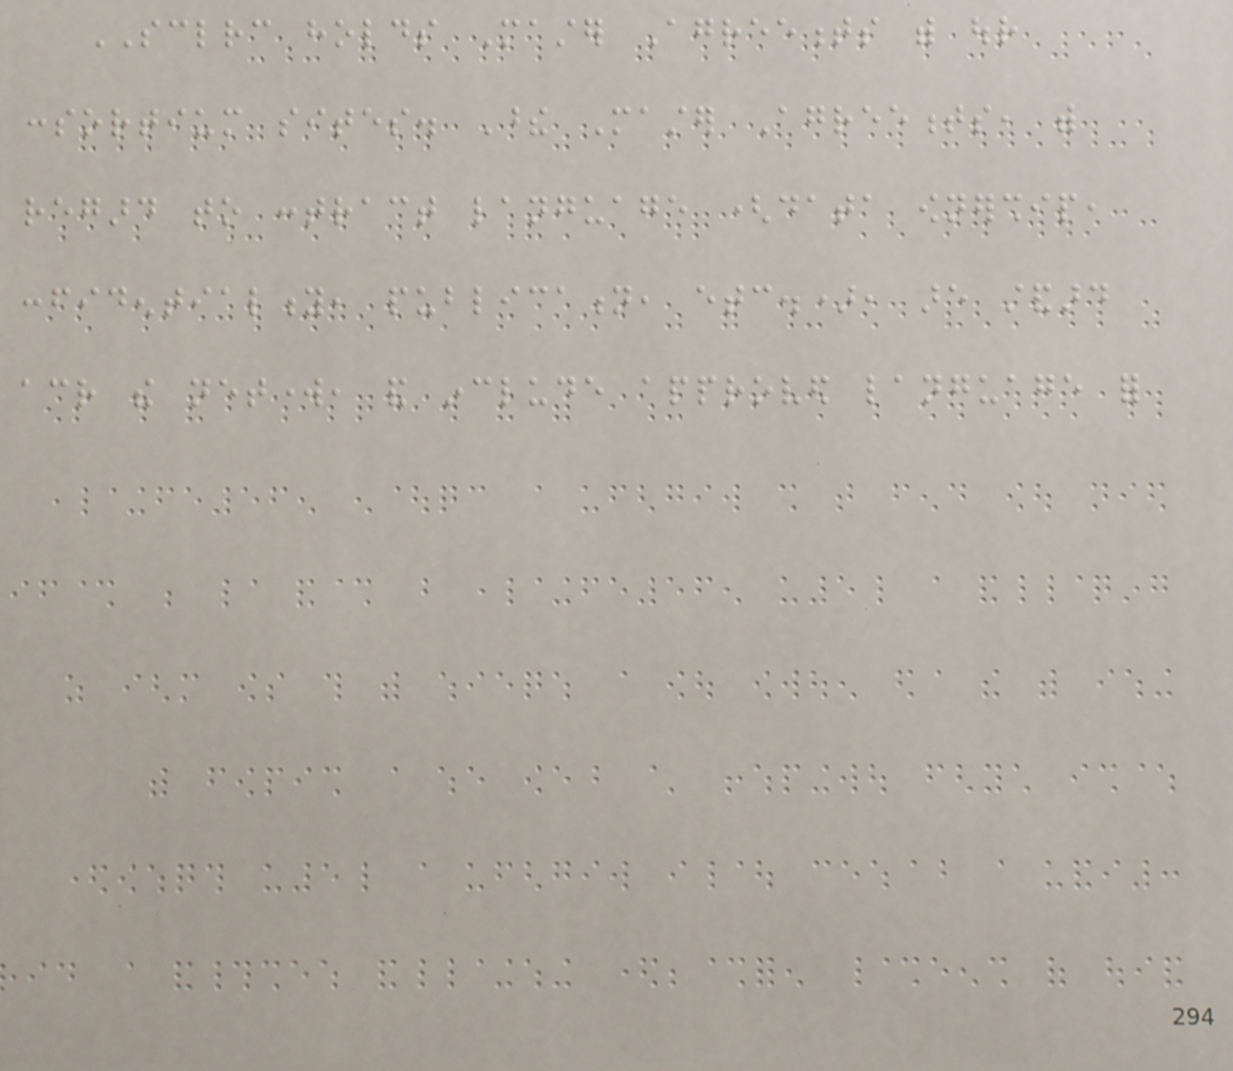SCLRC holds Master Agreements with our
consortium sites. These Master Agreements, with
regard to contract language (data ownership,
confidentiality, publication, etc.), are standard
across the network, and include approved language for
